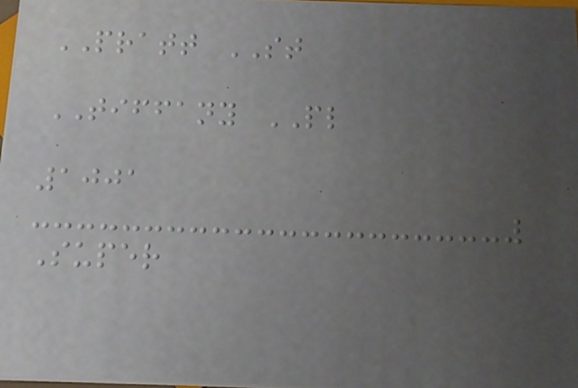PRATT ST
TIFFANY PL
1001
Super
